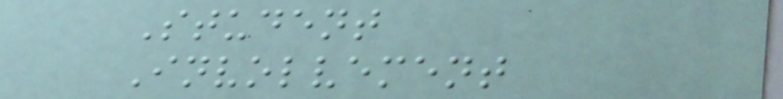Student
Involvement
